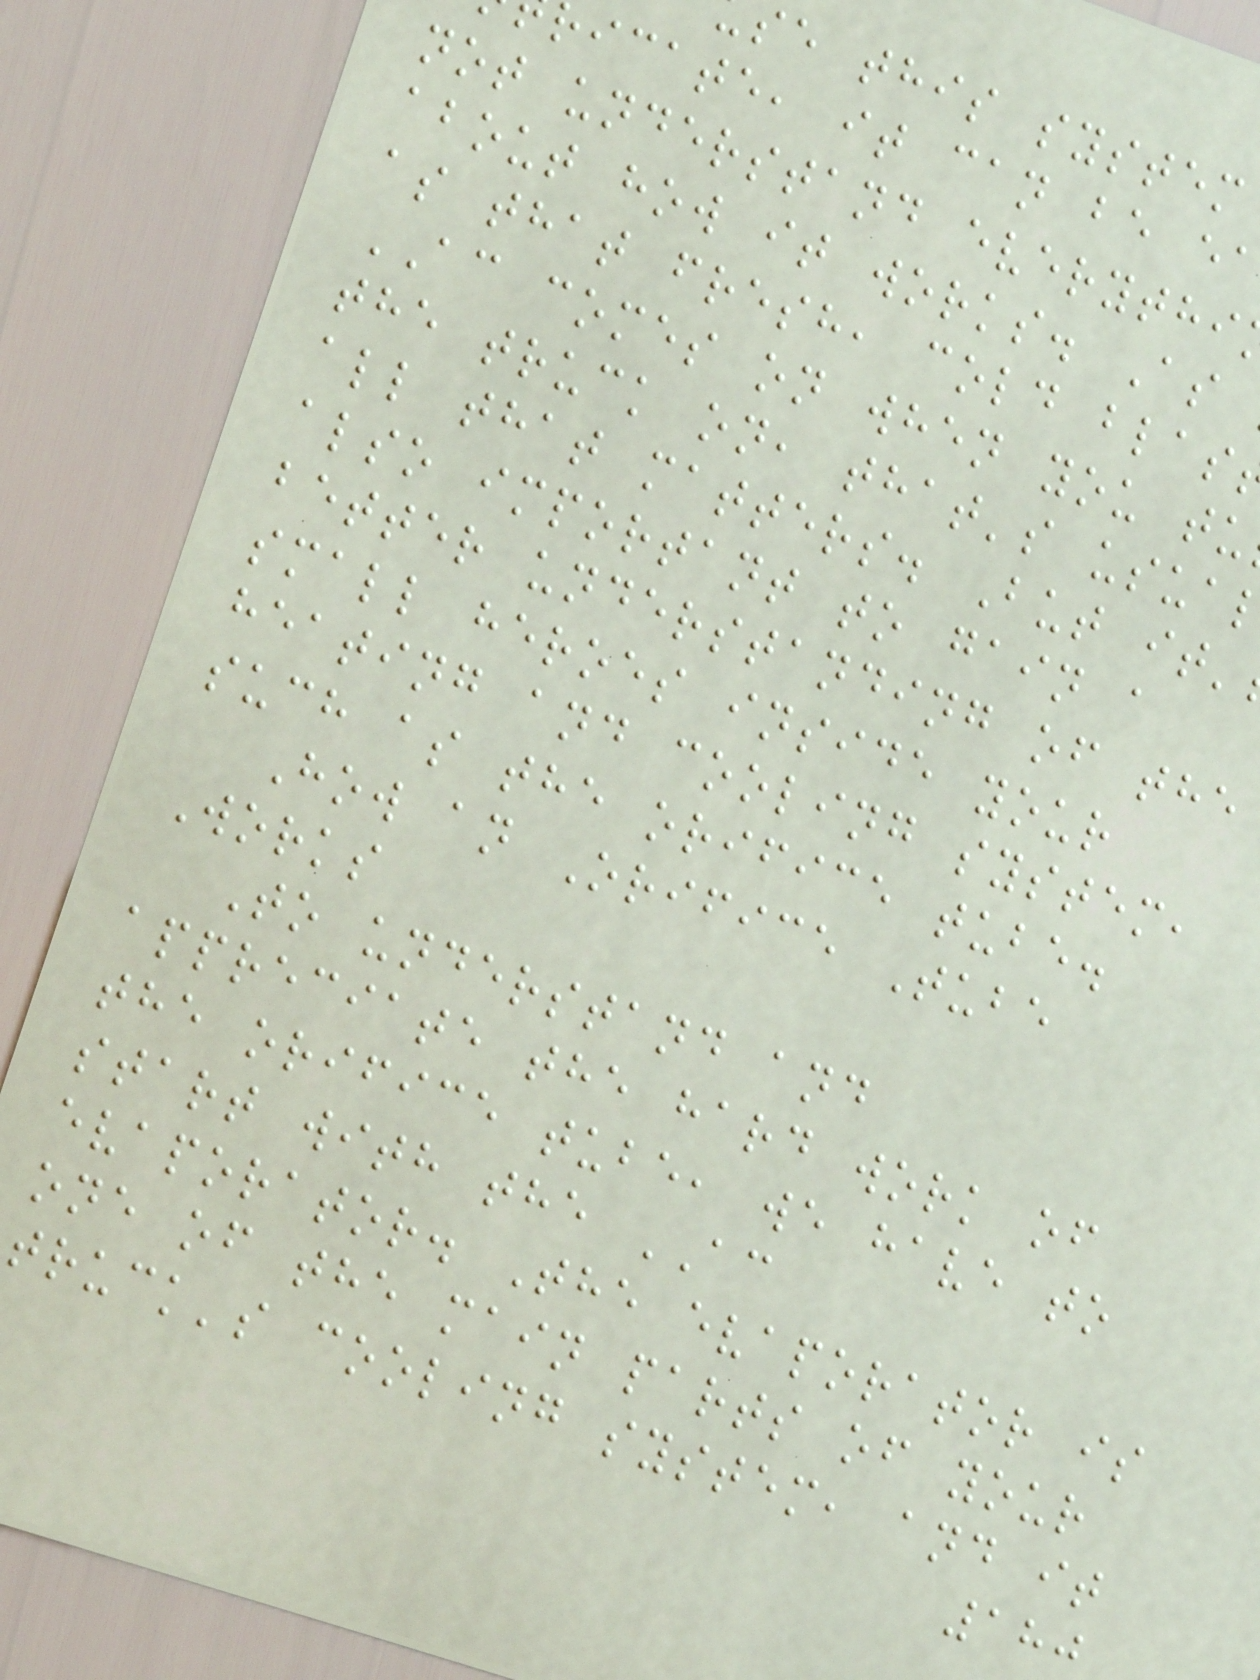se this system
icate, it can be e
not understand everythi
about how it works. As
as that fresh, cold blas
AC comes on when you tu
the truck on, that's usua
all that matters. But it'
also important to gain a
better understanding of the
small heroes inside your
heating and cooling system,
such as the orifice tube.
How an Orifice Tube
Works
To understand and
appreciate the hard work of
the orifice tube, we have to
start with the AC
evaporator. The evaporator is
one of the main parts of your
truck's cooling system, and it
180
